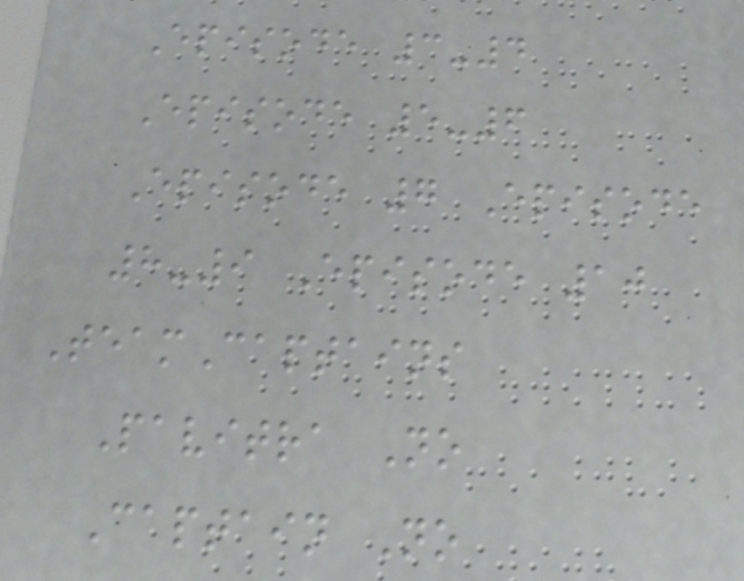Episode 3-4
Episode 5-6
Episode 7 Episode
8-9 Episode 10
TeamCaptains
Pavitra No
Captain No
